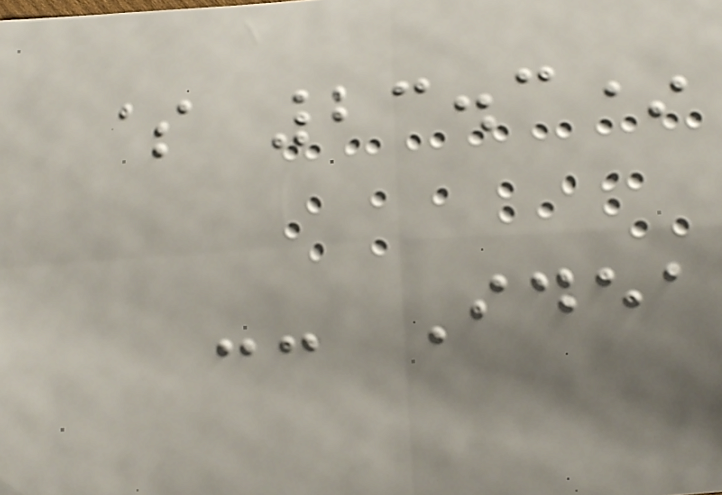$ 23.3*
-- Idea
